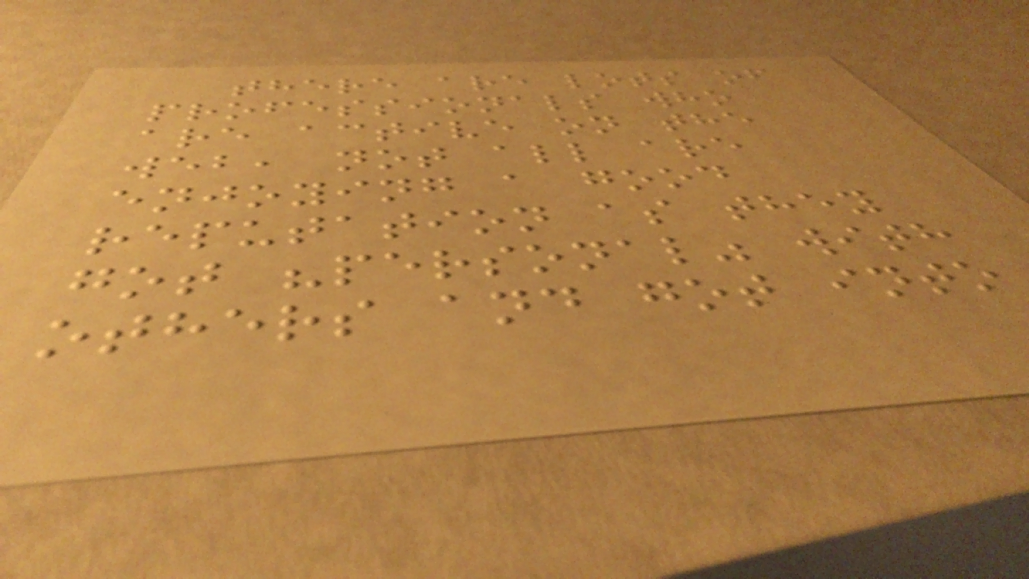there are lots of
professionals who
are active on the
web, not all are
enjoying a good
reputation as they
got "personal" with
others and got into
